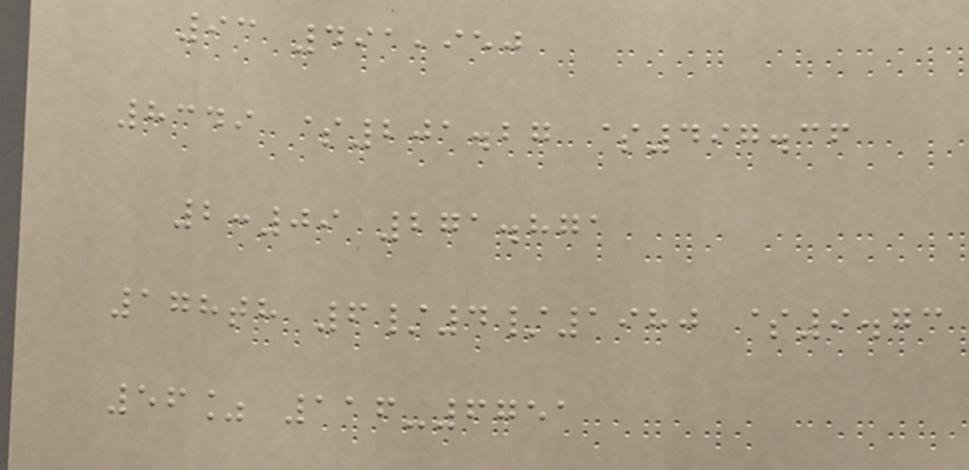93 491,950
8349 $201.27 $497.36
2:09 271.871
178th 6/4/1980 $9.73
56% 116-6751
